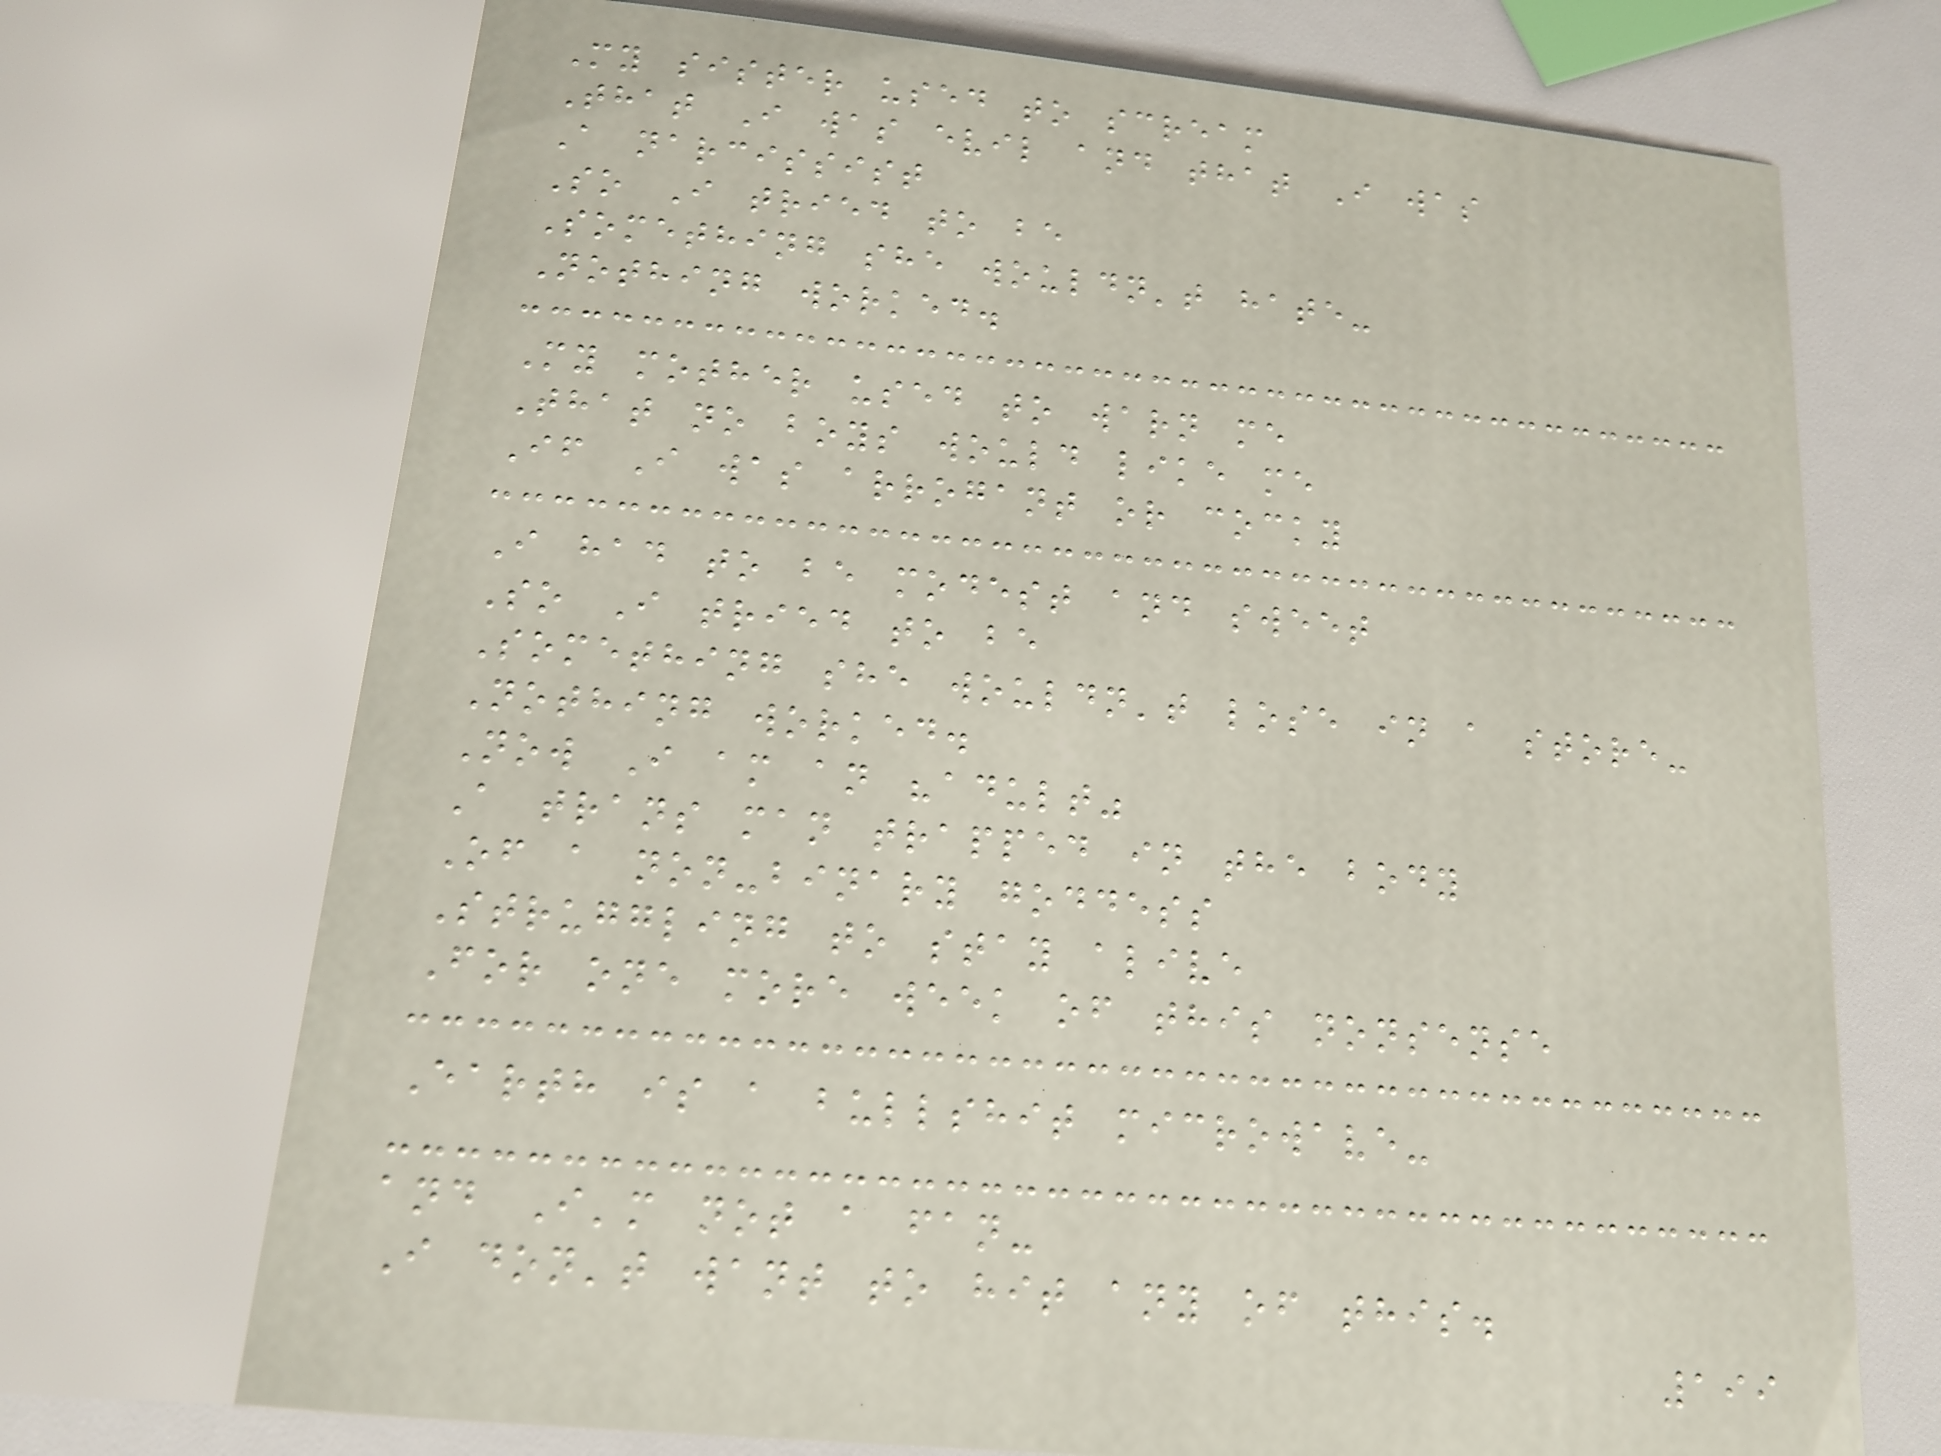My sister used to scream
That I was evil and that I was
A narcissist
So I tried to be
Something she wouldn't hate-
Nothing worked.
My mother used to warn me
That no boys would like me
If I was arrogant or cocky
I had to be modest and sweet
So I tried to be
Something she wouldn't lose in a store-
Nothing worked.
Now I am an "adult"
A trans man trapped in the body
Of a non-binary goddess
Struggling to stay alive
For one more week of this nonsense
Earth is a bullshit microwave-
and I'm not a fan-
I don't want to hit any of this.
199
